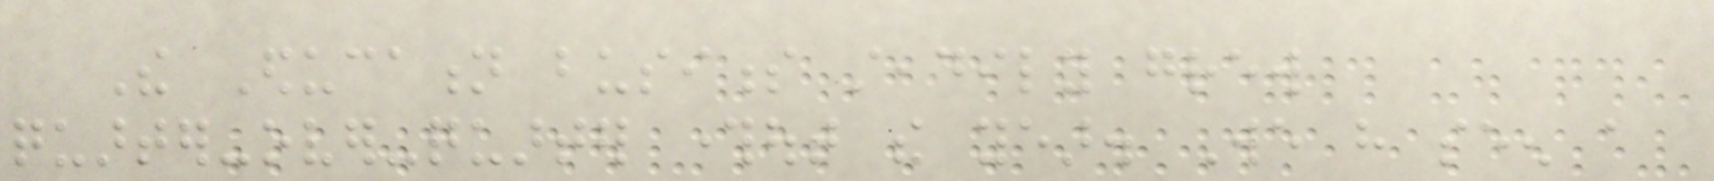The Education business steadily grew
quarter-over-quarter throughout the year. We have seen a
